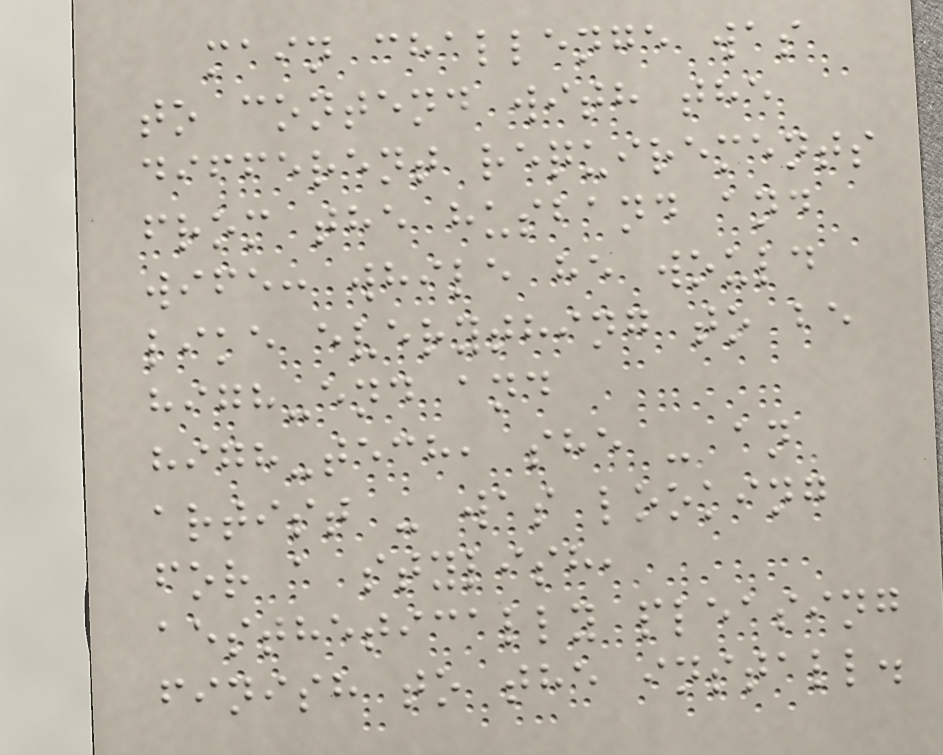main challenge was
to contend with the
different requirements
from the husband and
wife: while he would
like everything to be
high-end and
high-tech, she - an
artist - was looking
for a stylish,
aesthetically pleasing
finish to the install.
